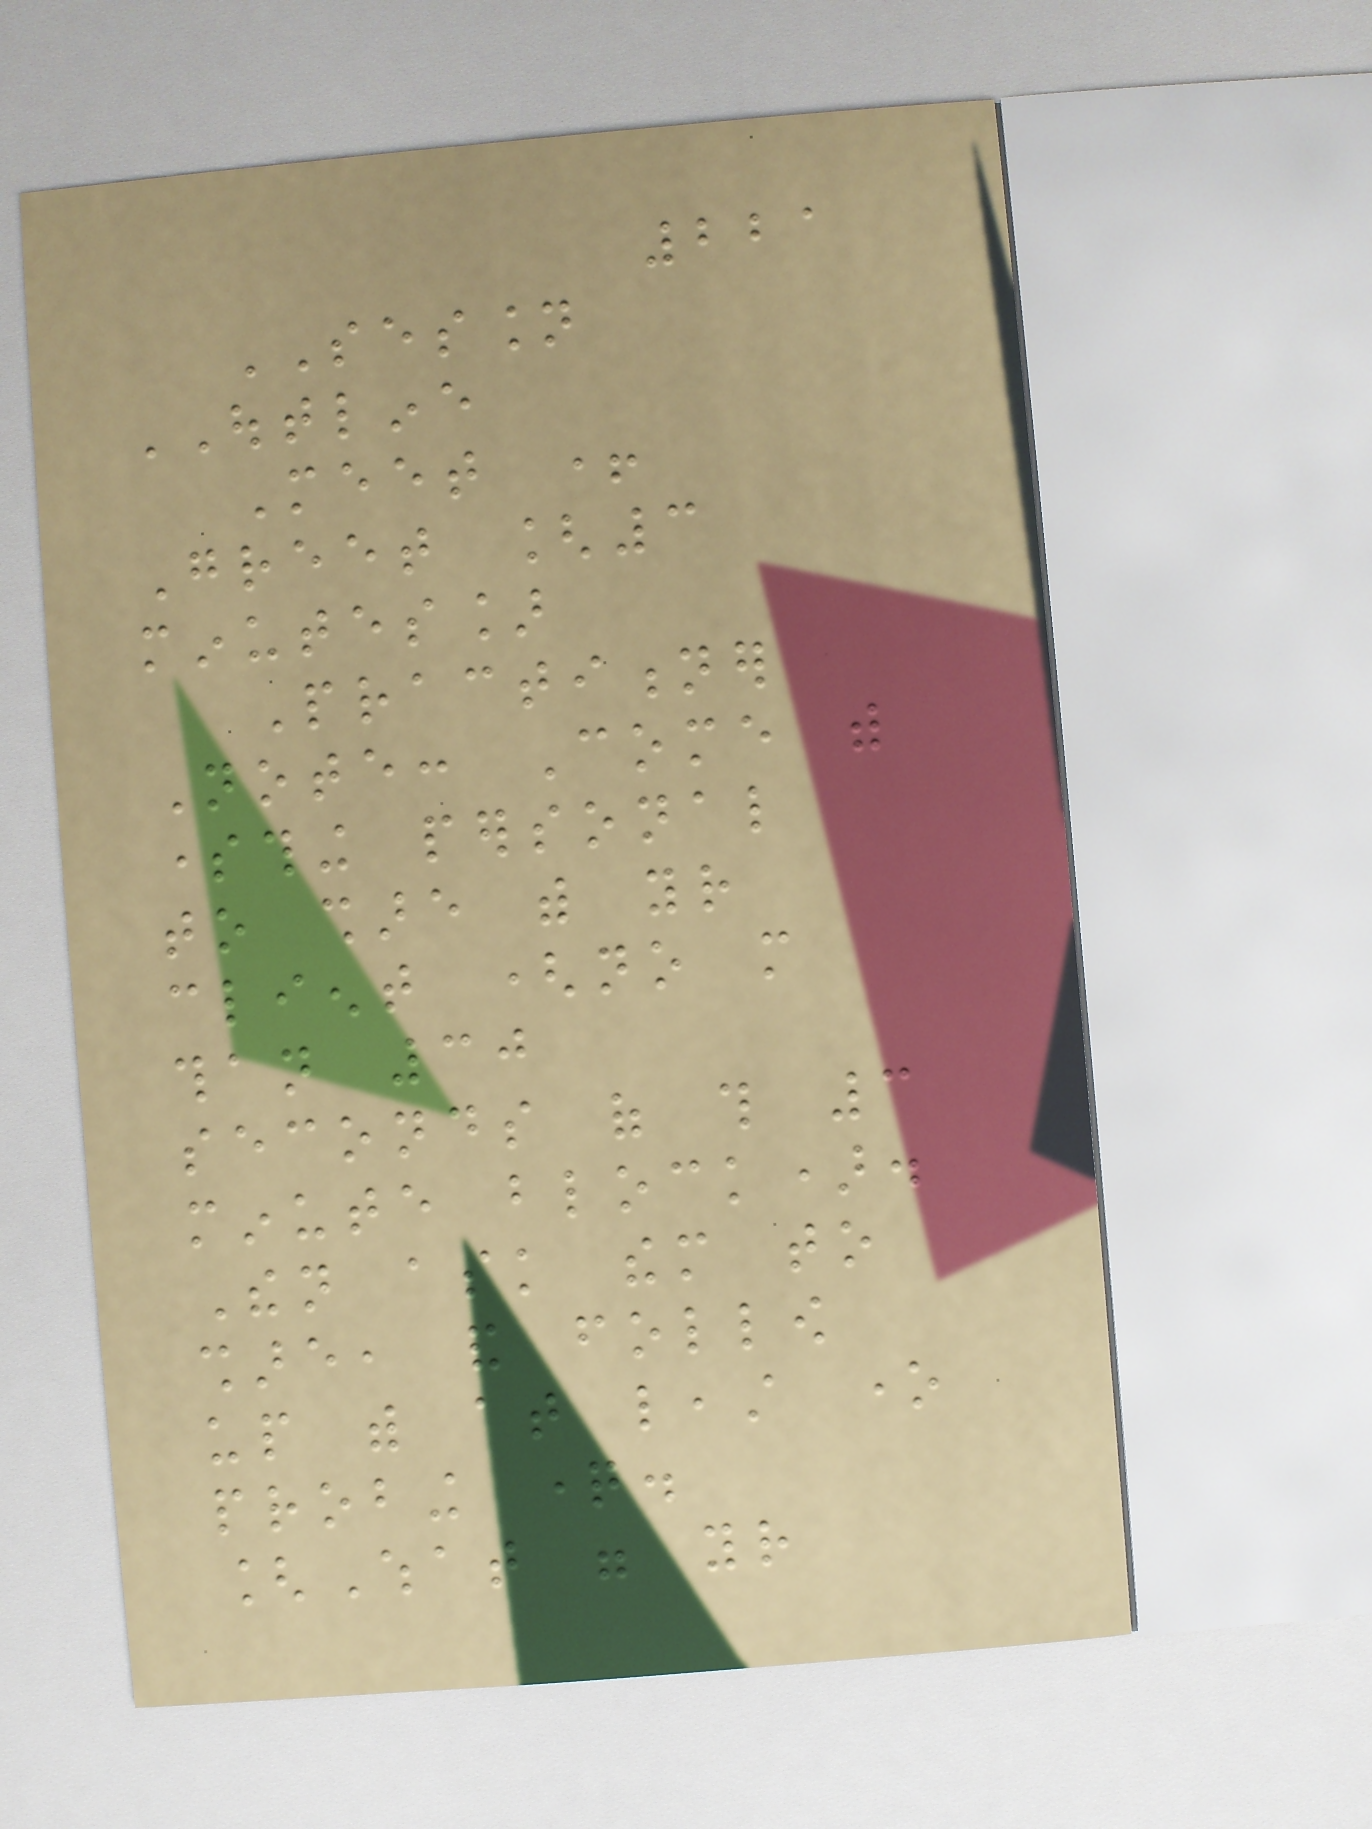221
SESSION
OUTLINE
Meet +
Greet [3
minutes]
Practitioner
Note: Come with
something personal
to share with your
client (no more
than 30
seconds of this 3
minute block).
Then ask them to
share, and follow
up with at least one
probing question.
[What were your
